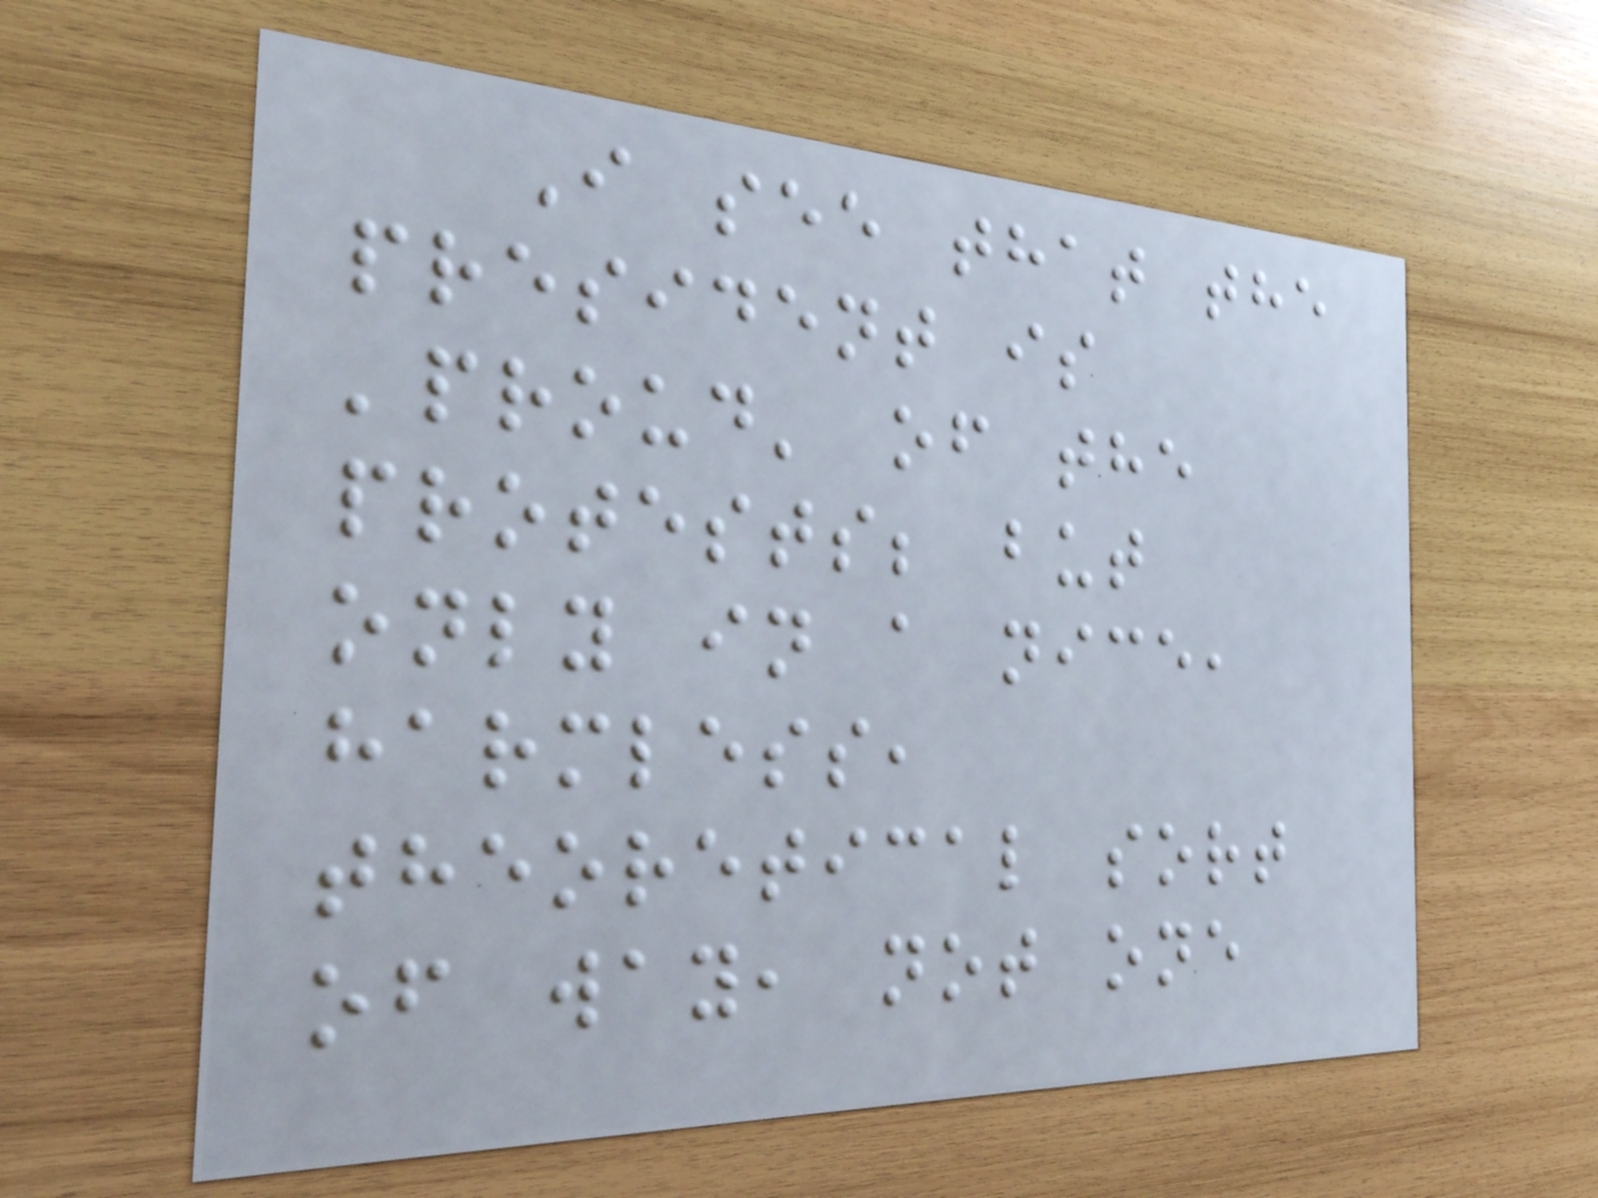I see that the
president is
'proud' of the
protests; but
only in a nice,
harmless,
theoretical sort
of way, not one
